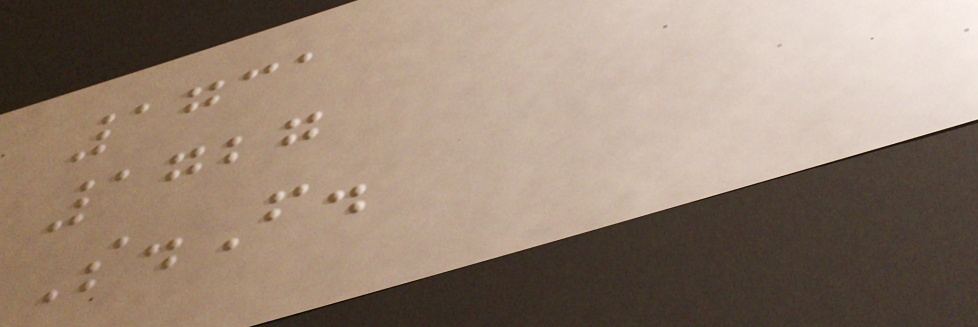1731
1727
S.F.
